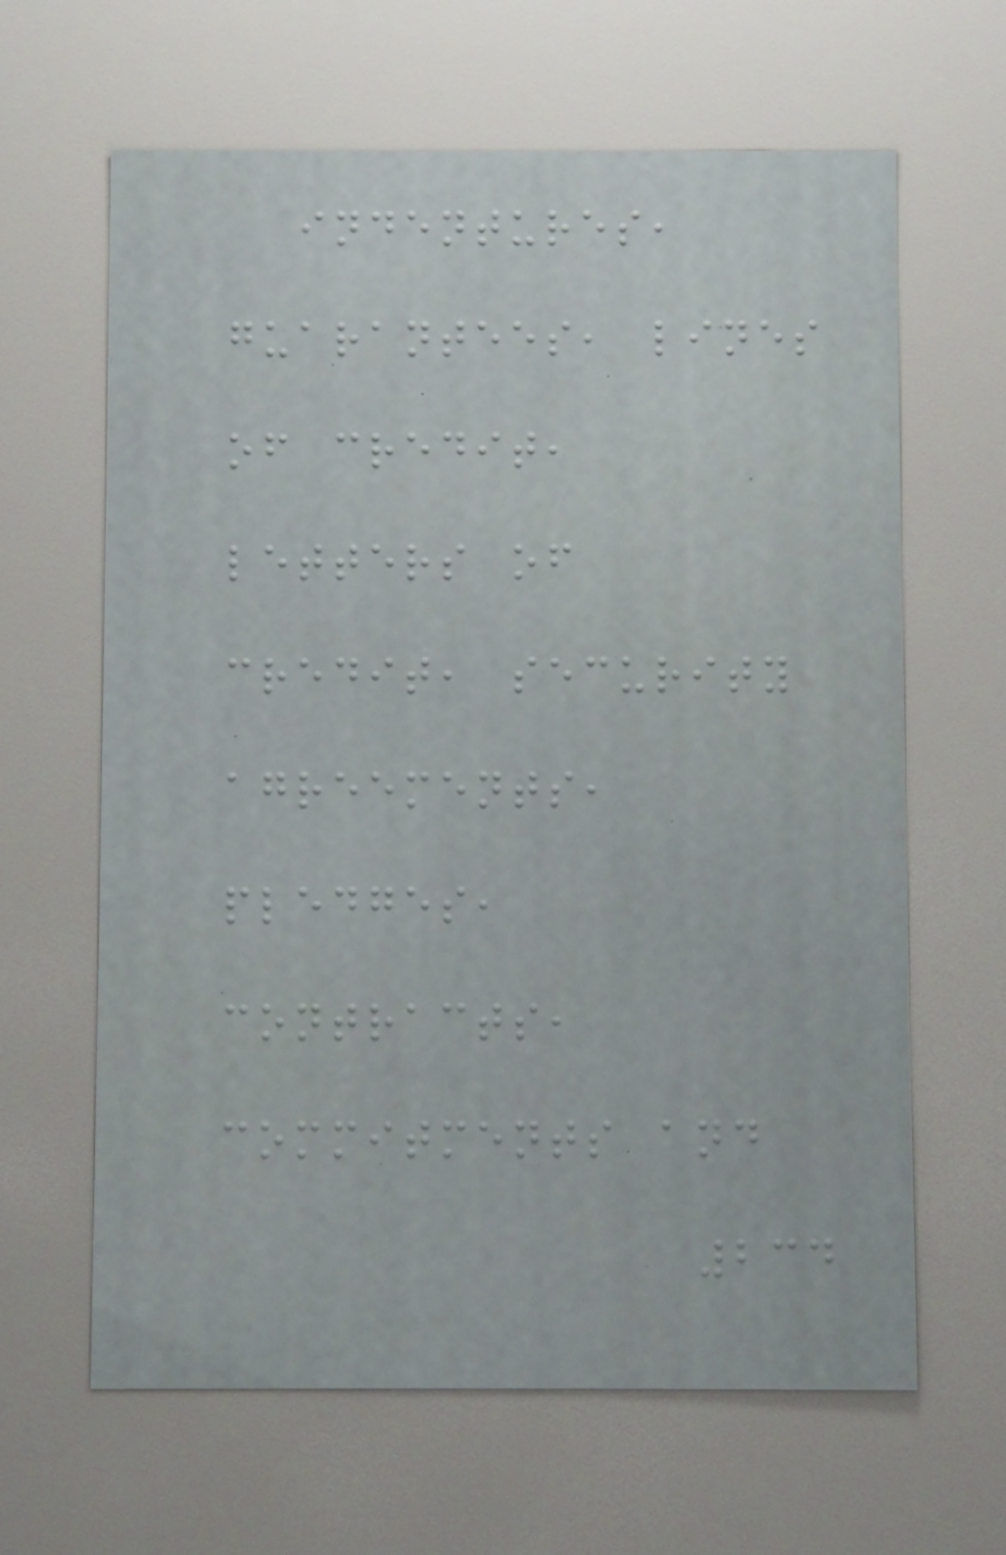indentures,
guarantees, lines
of credit,
letters of
credit, security
agreements,
pledges,
contracts,
commitments and
234
